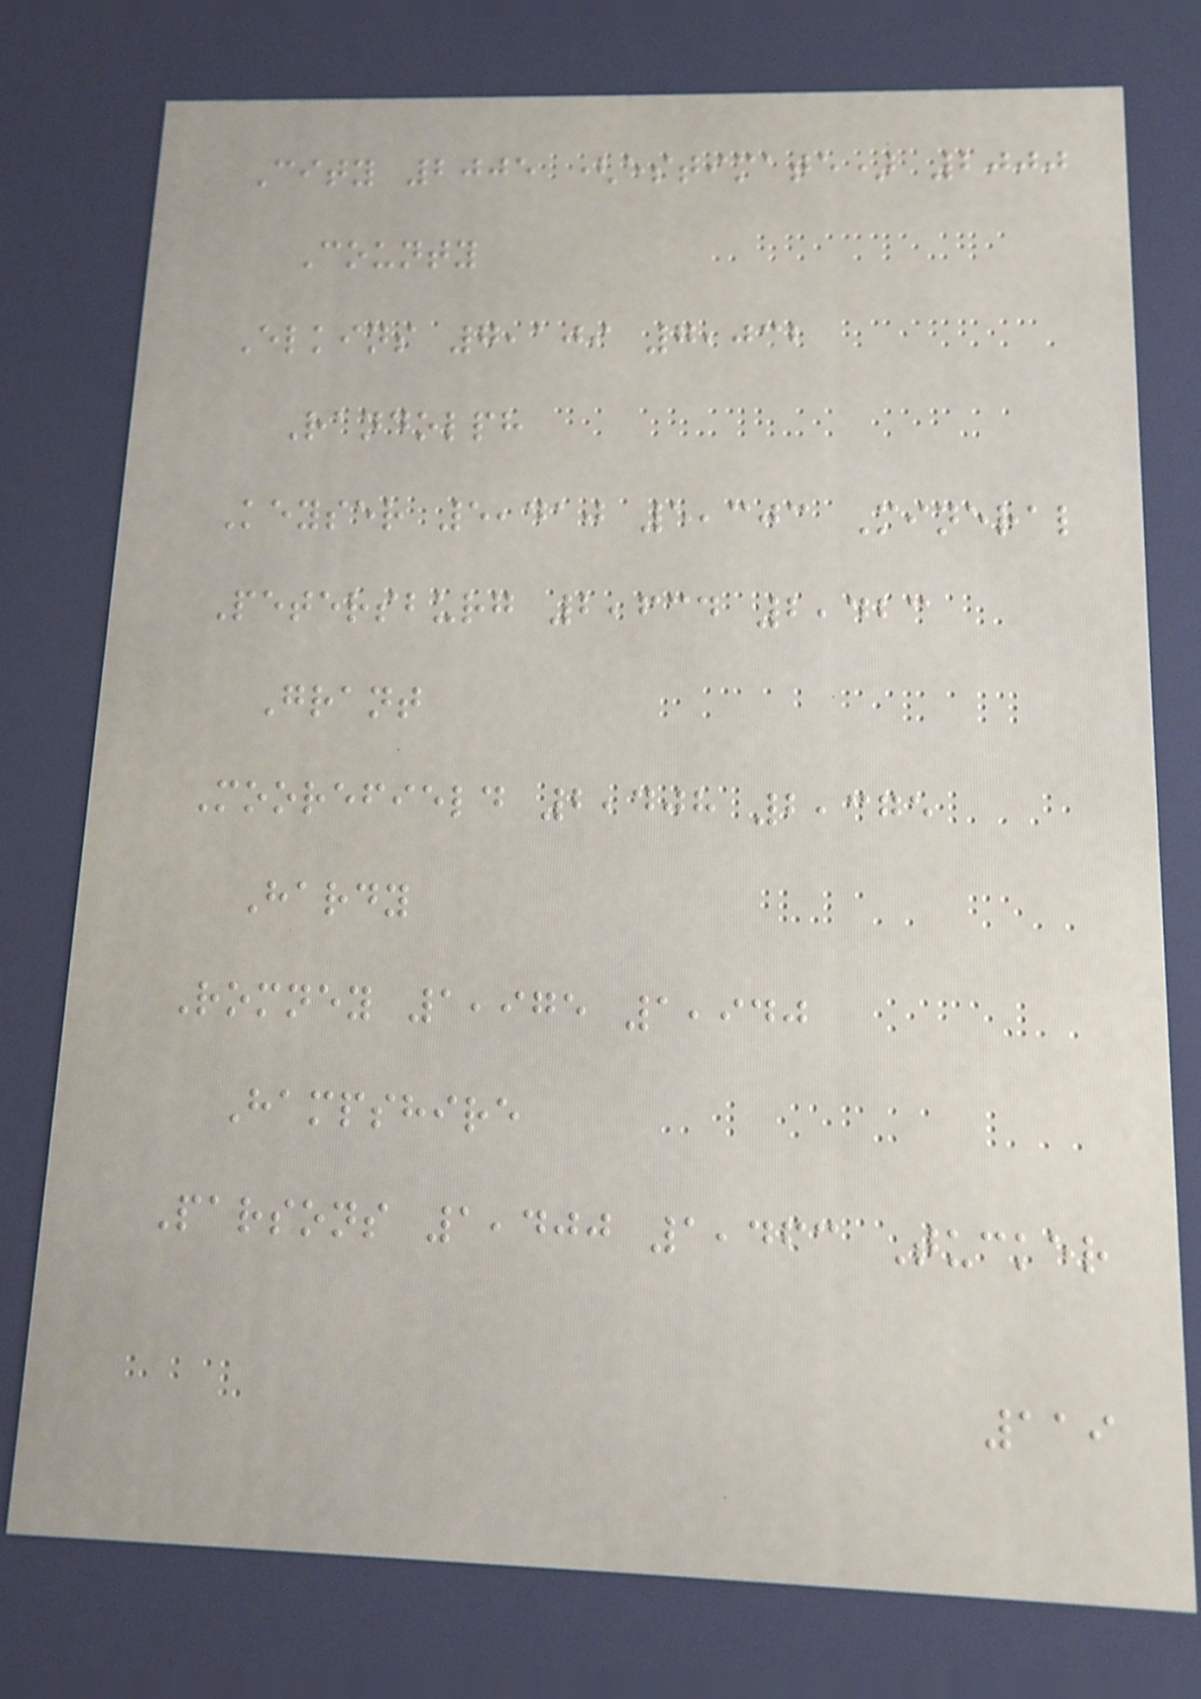City 2005 (estimate) 2000
County
Elkins 7,109 7,032
Randolph
Keyser 5,410 5,303 Mineral
Petersburg 2,634 2,423
Grant
Moorefield 2,408 2,375
Hardy
Romney 1,975 1,940
Hampshire
Parsons 1,400 1,463 Tucker
119
